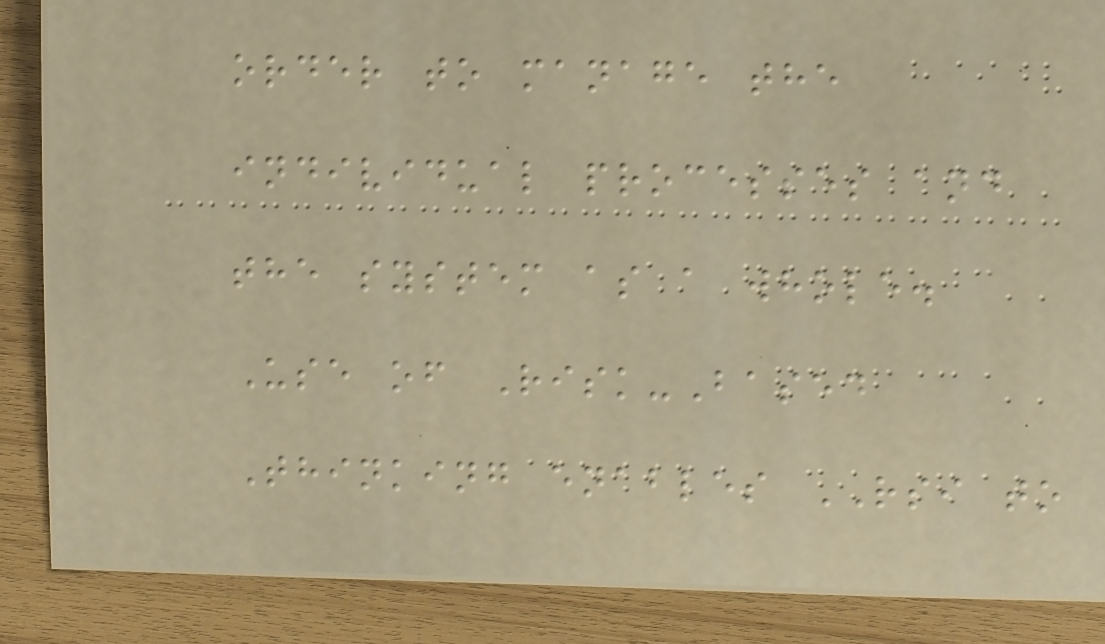order to manage the
individual processes and
the system as a whole.
Use of Risk-Based
Thinking enables RSI to
